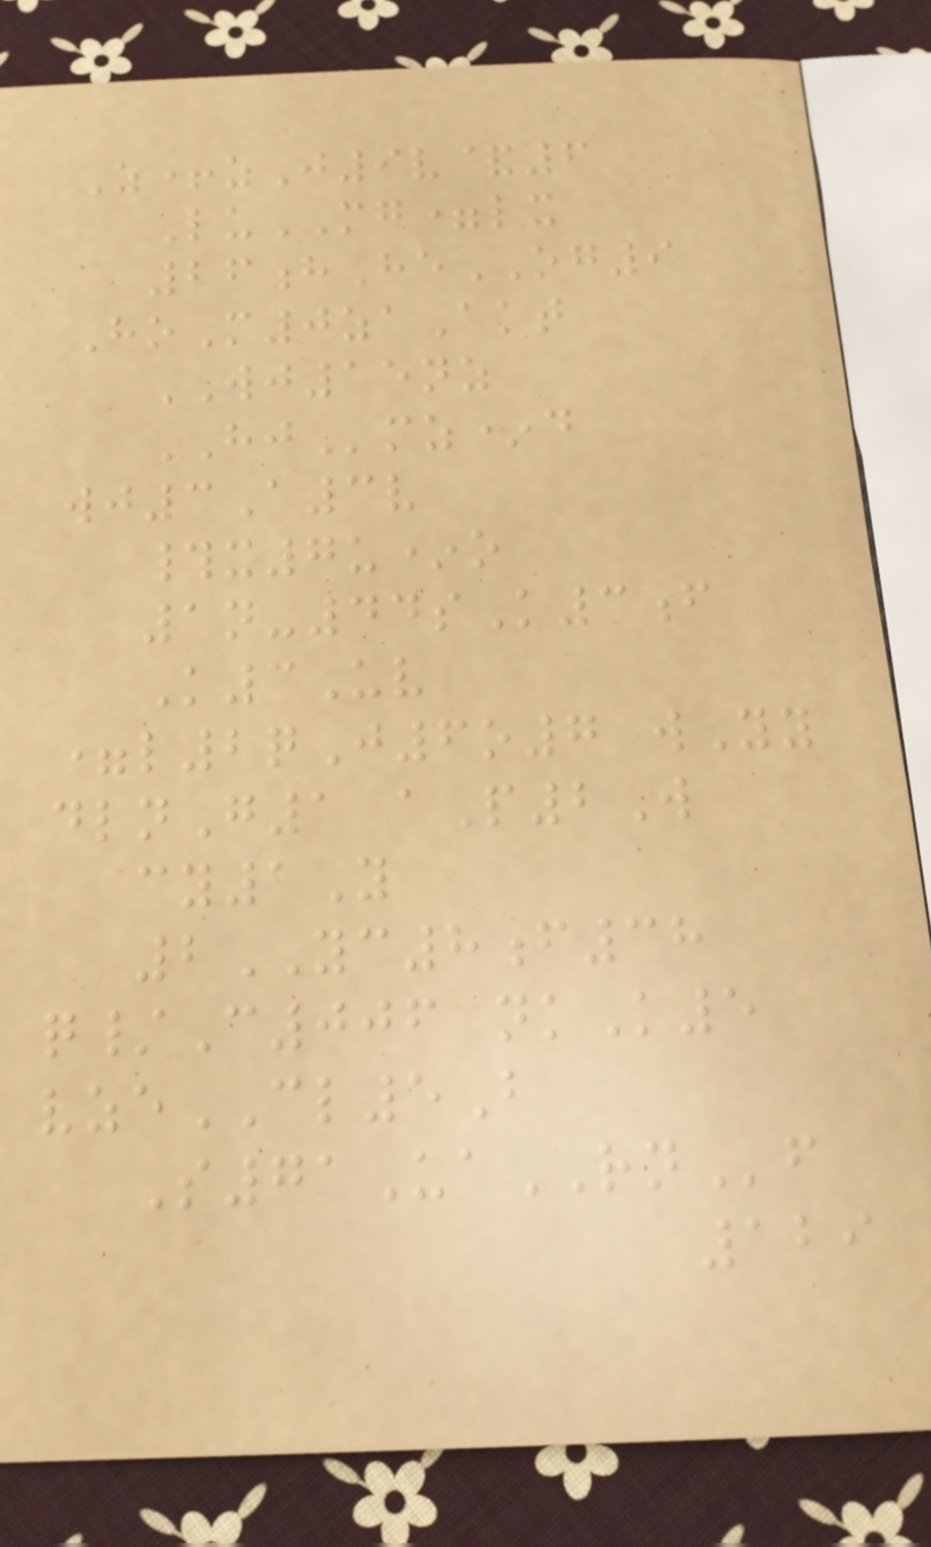Z+zJ9v&6
LuMG=lx
26hHeOG9
HoM0zaAkt
WJ15nz
HJmz*d
wj3A3v
#x7u*o
1n-44sK3f
K3Uv
=l2qJ6o7 wYy
dlnG1 aP2W
cy1Y
2YC8f38
q/C006 nkK5
vzeCL5B
S71UaRNf
129
